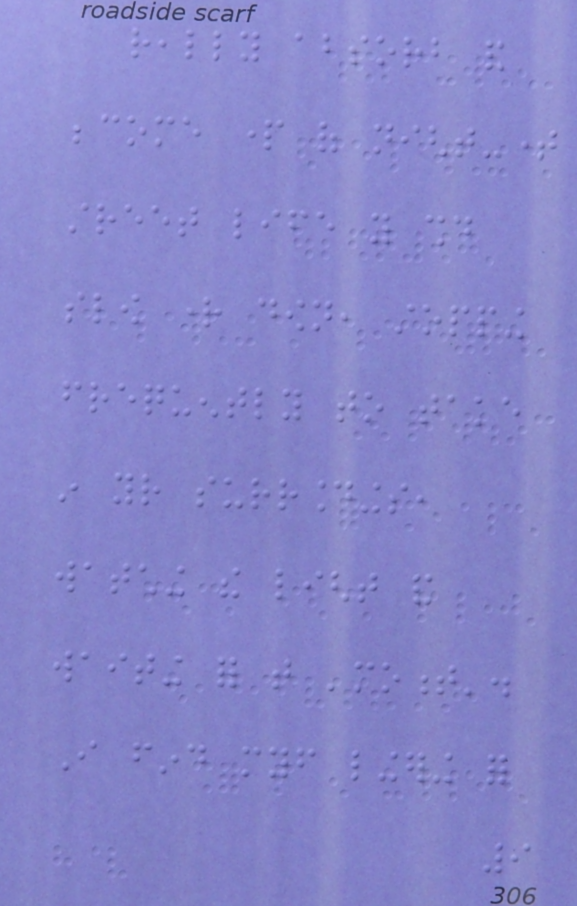really absorb and
become part of night-time
street life you should
slow right down, stopping
frequently to take
in your surroundings,
watching the light and
waiting for that 'moment'.
I find myself lingering for
9
